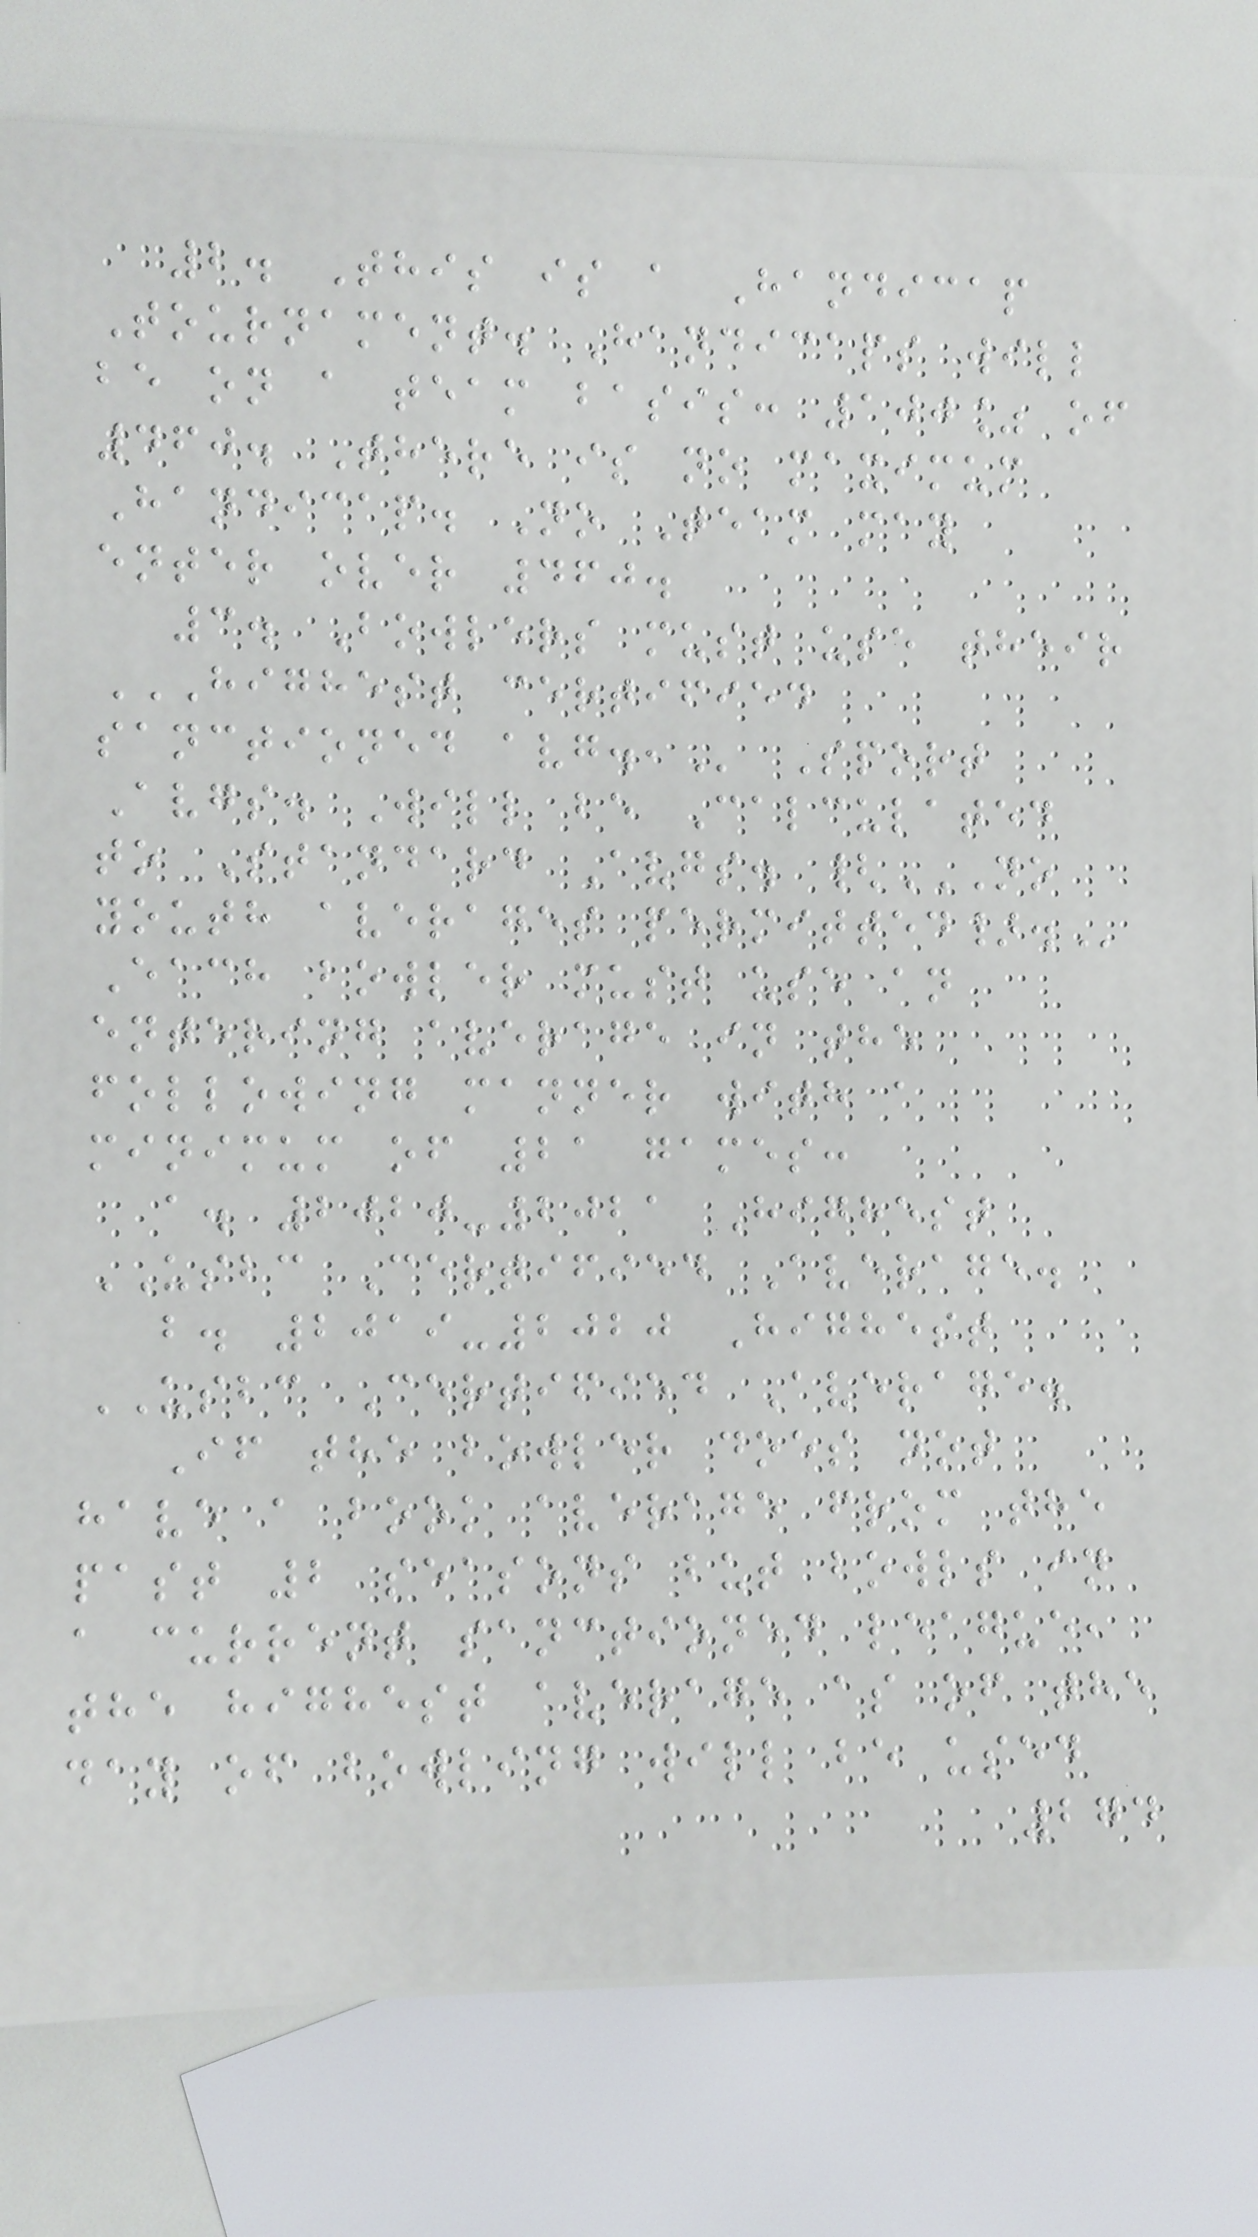2. This is a Handicap
Tournament. Handicaps will
be on a team basis: 100% of
460. There is no maximum
Handicap. No Team may
enter over 460.
3. Bowlers must use their
HIGHEST CERTIFIED
SANCTIONED AVG., Sport
Avgs. Will be Calculated
to Standard Avgs. {NO
YOUTH AVERAGES PERMITTED}.
Each bowler must use an
entering average in the
following manner with a
minimum of 21 games:
a. 2020-2021 Highest
USBC Certified Average.
b. 2019-2020 Highest
USBC Certified Average.
If the bowler does not
have a book average from the
past 2 seasons but bowls in
a current sanctioned league,
the highest average as of the
day of bowling will be used
274
